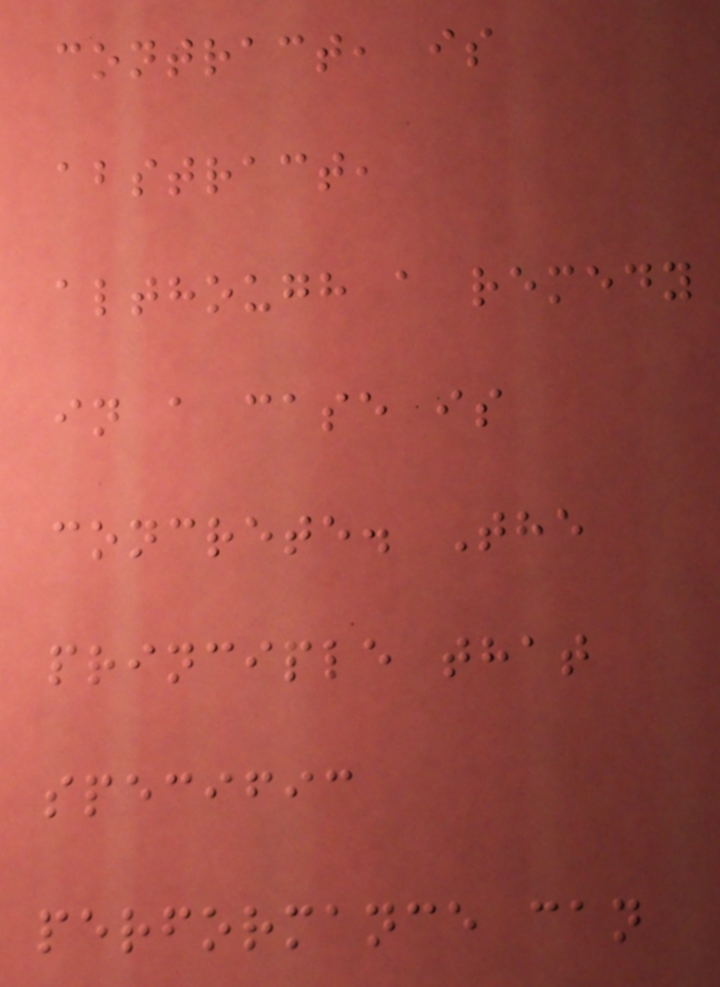contract, is
abstract,
although a remedy
in a case is
concrete. The
principle that
specific
performance can
